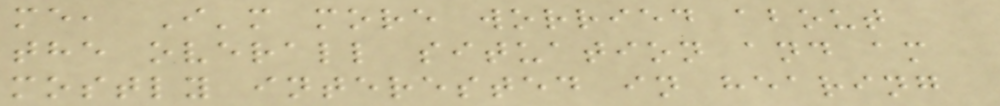me, I'm more worried about
the overall situation and am
mostly interested in hearing
